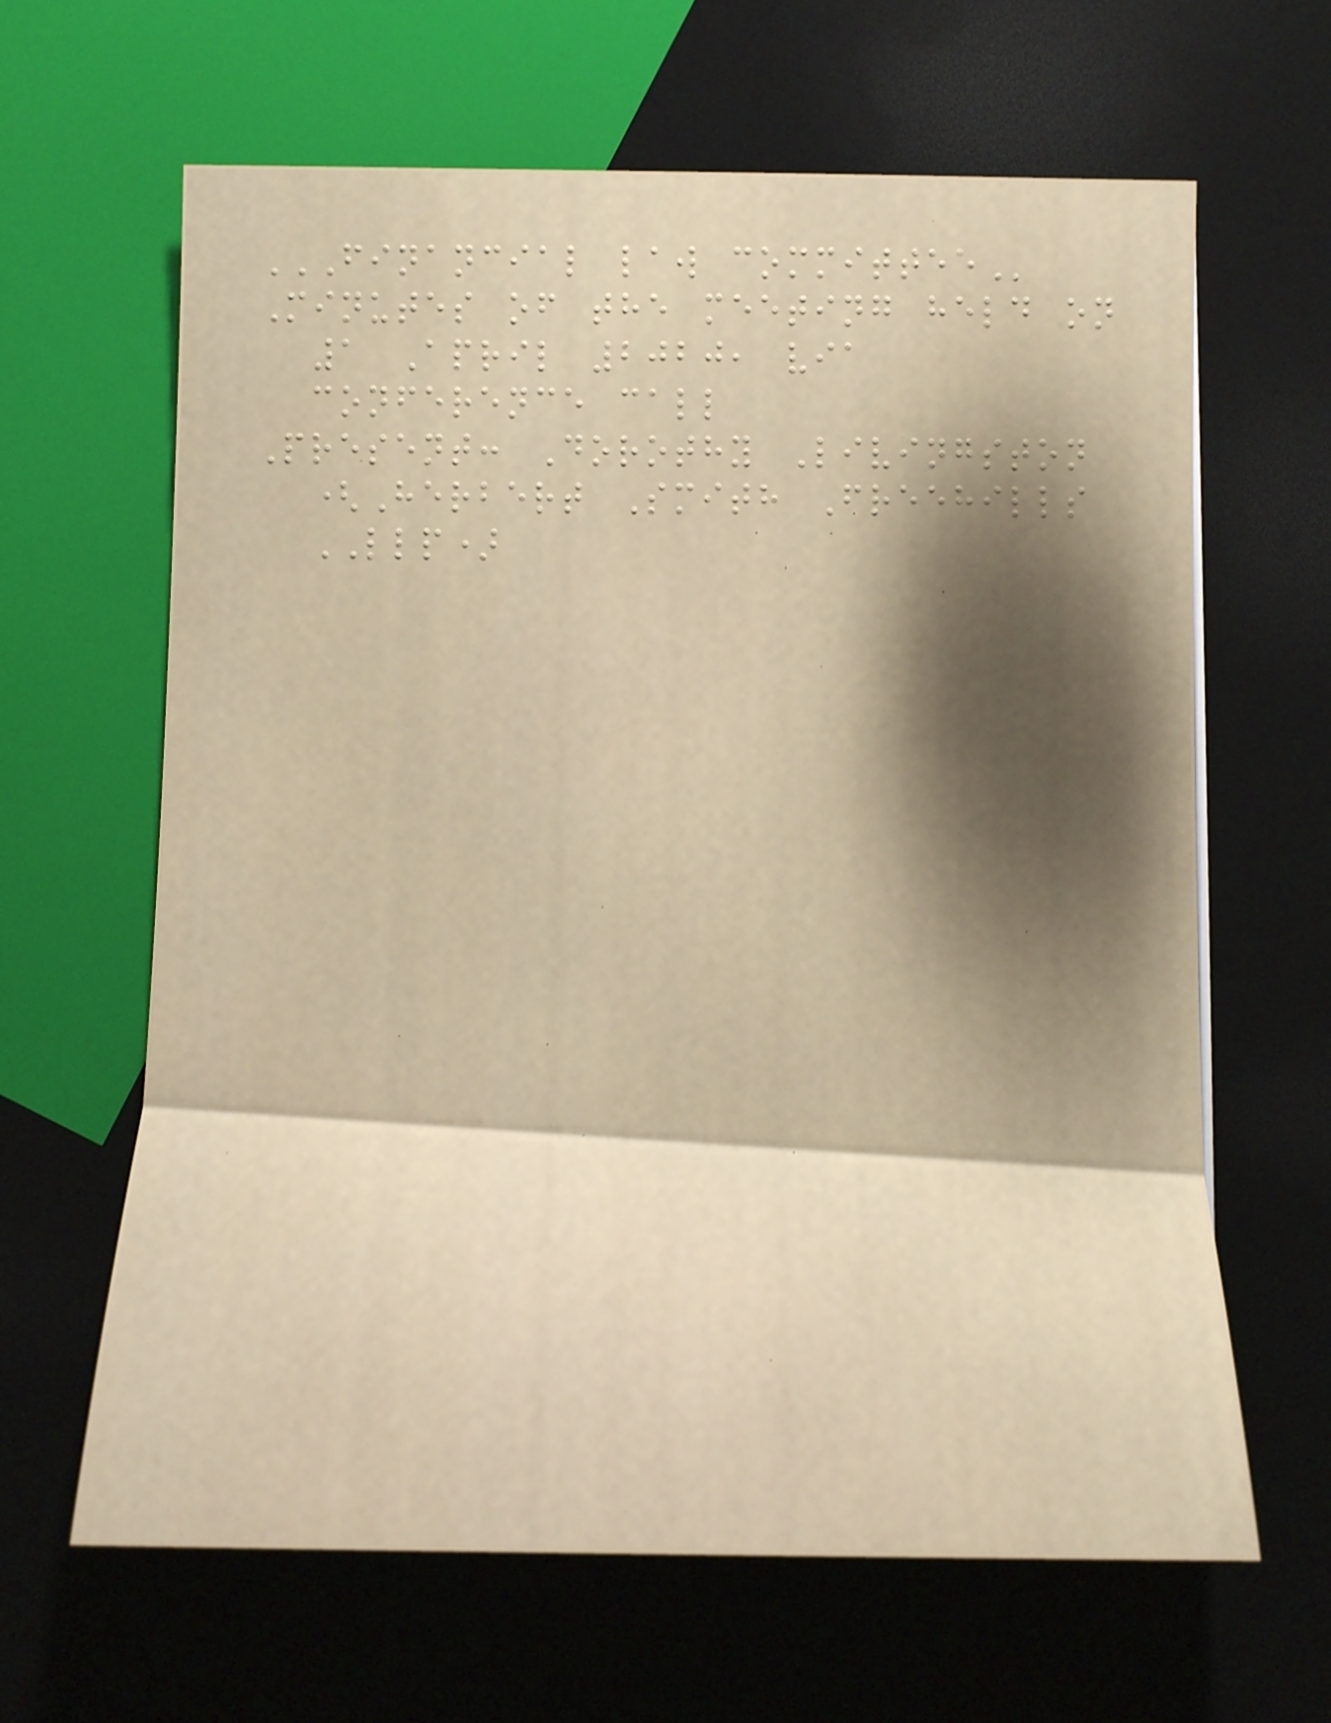FINANCIAL LAW COMMITTEE
Minutes of the meeting held on
1 April 2020, via
conference call
Present: Dorothy Livingston
(Herbert Smith Freehills
LLP)
